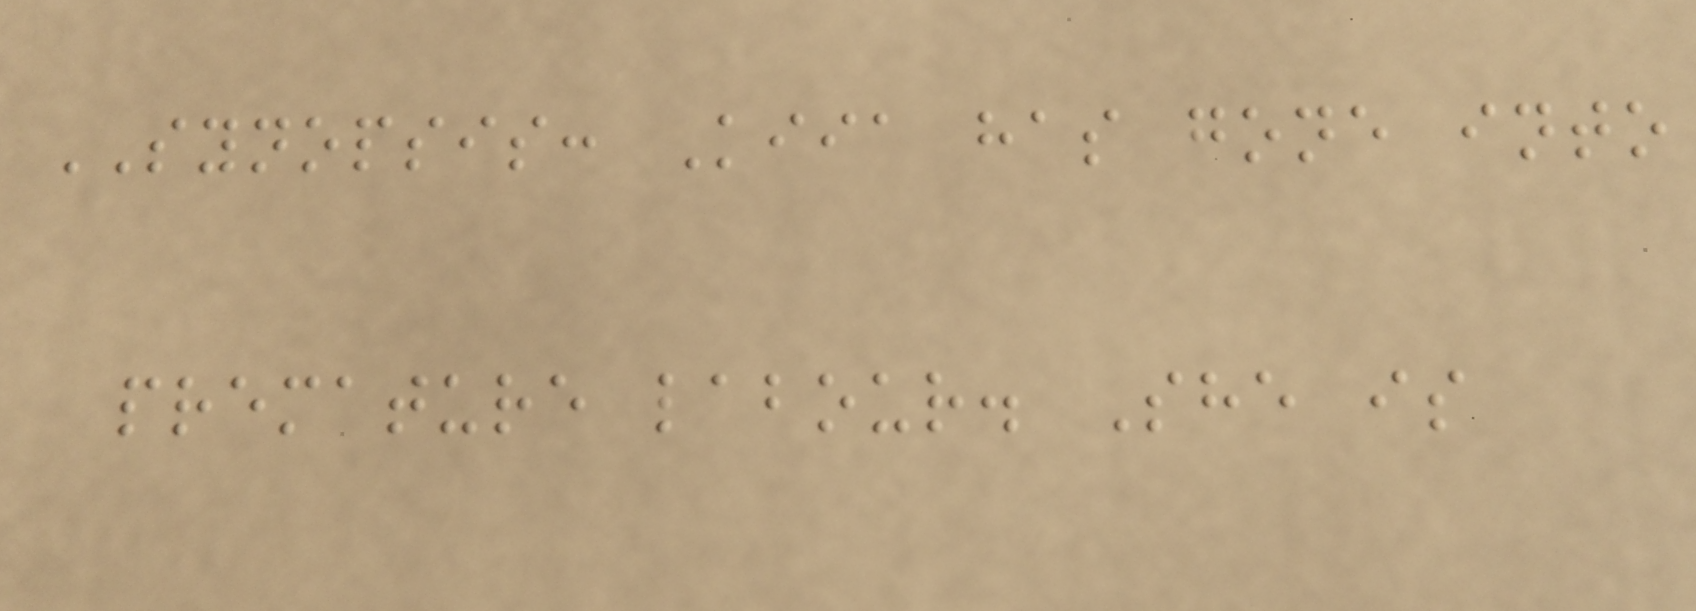SYNOPSIS: Kiia has gone into
premature labour. She is
